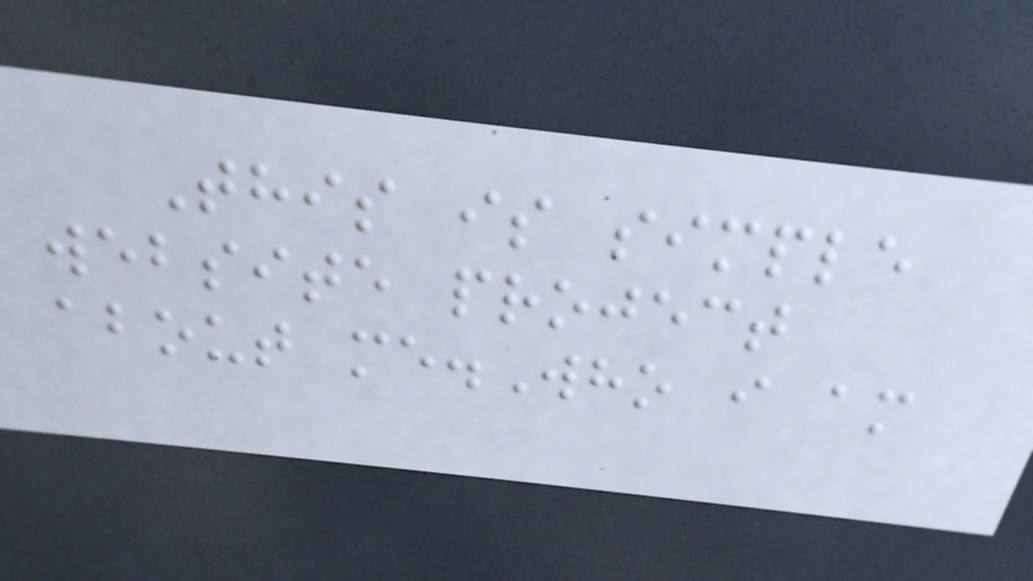This is simple
website project
about me.Who i am
